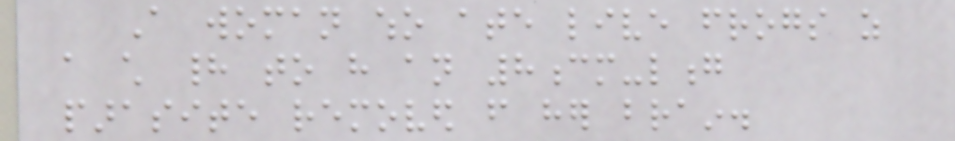A woman who ate live frogs as
a child had to have an 8cm-long
parasite removed from her brain.
